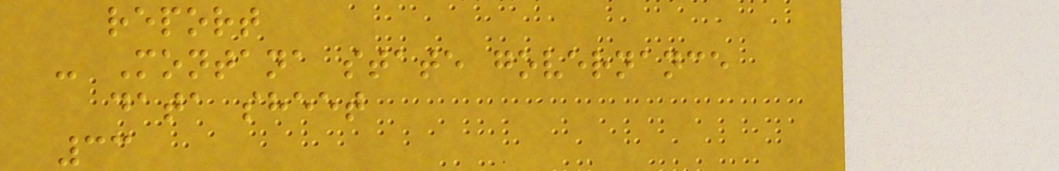report
- Montana state governance
data sheet
33
